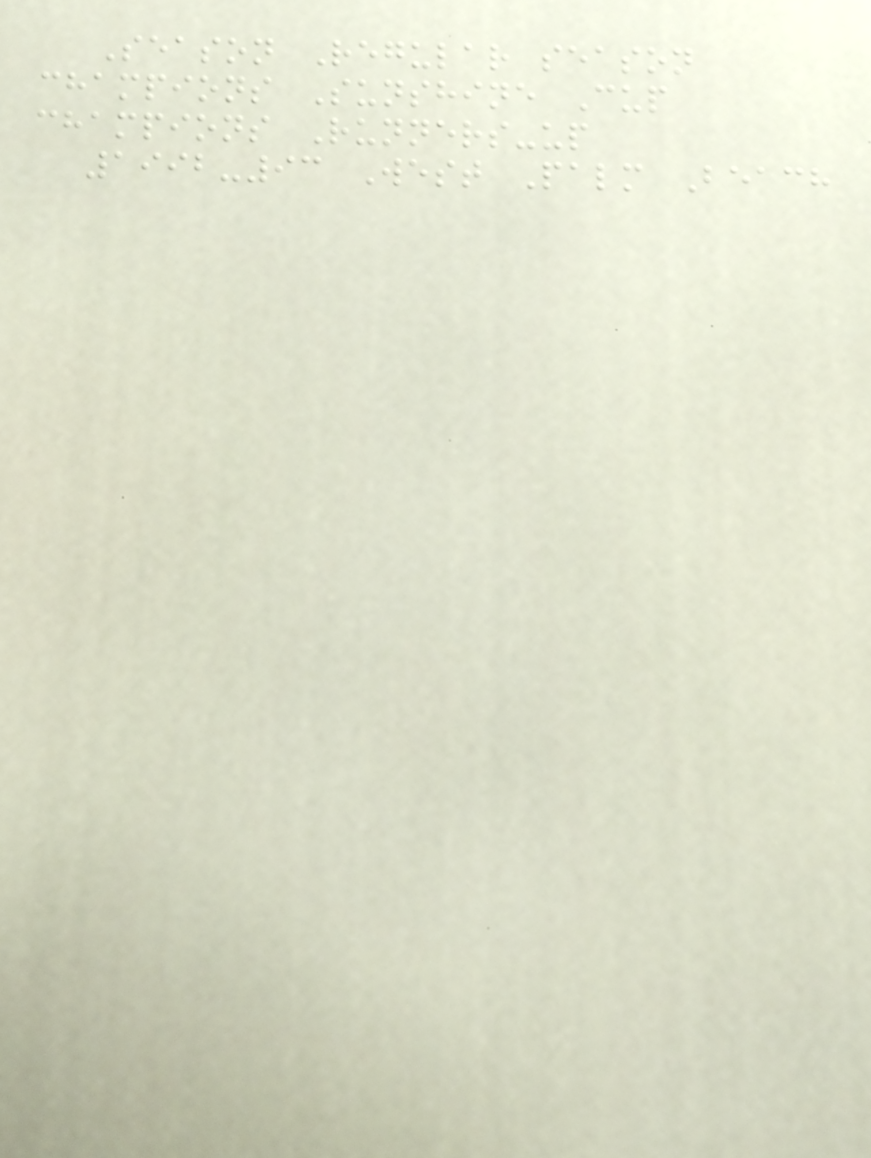Season Regular season
champions Sunshine Cup
champions Runners-up
1992-93 West Palm Beach
